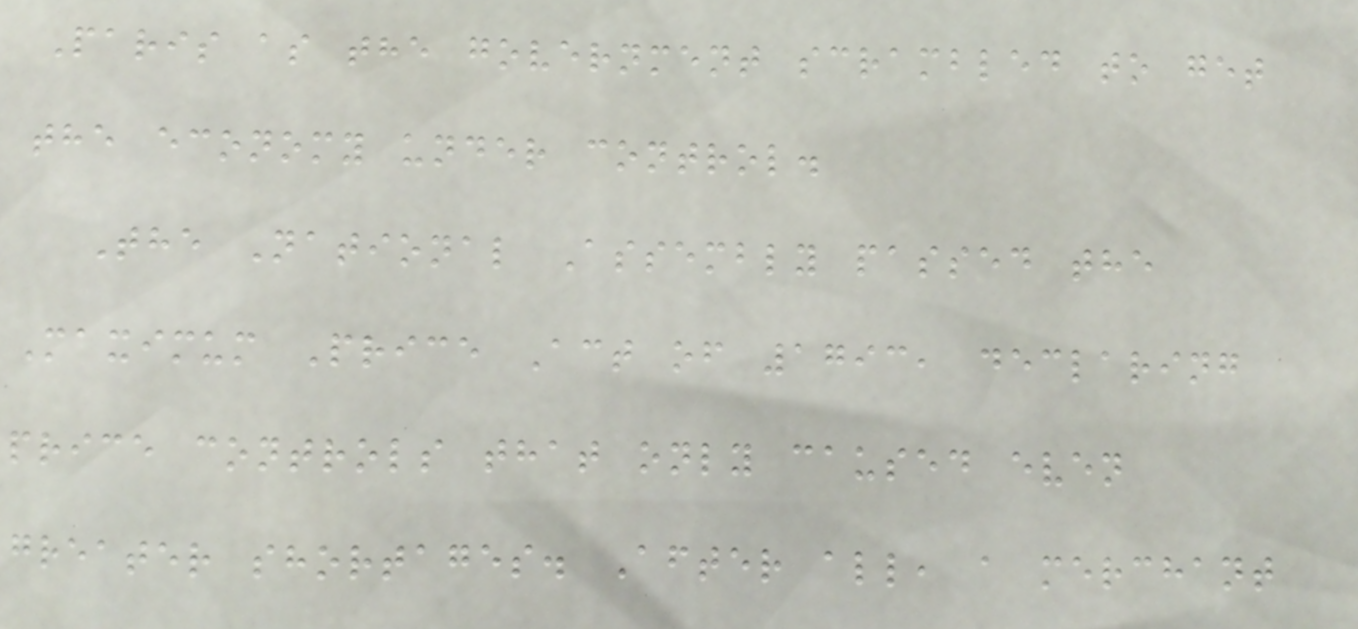Paris as the government scrambled to get
the economy under control.
The National Assembly passed the
Maximum Price Act of 1793, declaring
price controls that only caused even
greater shortages. After all, a merchant
